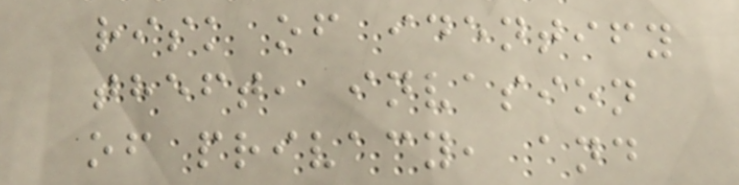risk of identify
theft, invasion
of privacy, and
